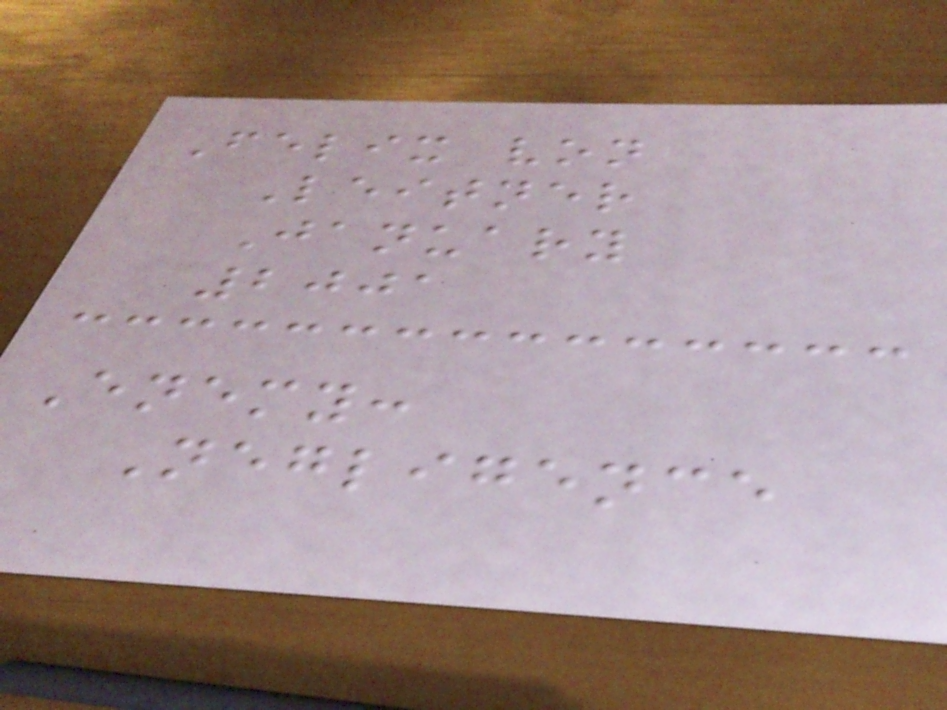Felix von
Leitner
January
2001
Enemy:
Negligence
